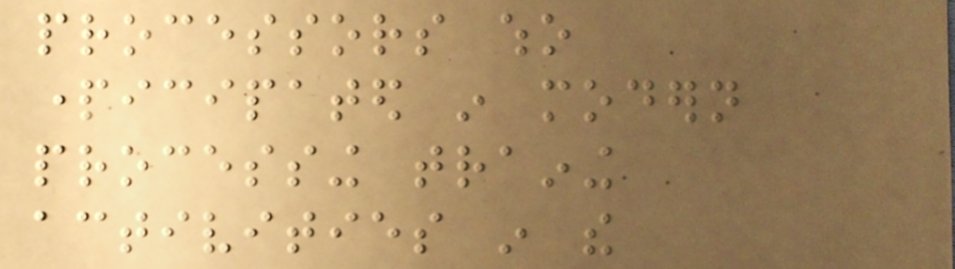processors who
participated in modern
processing training
activities in the
